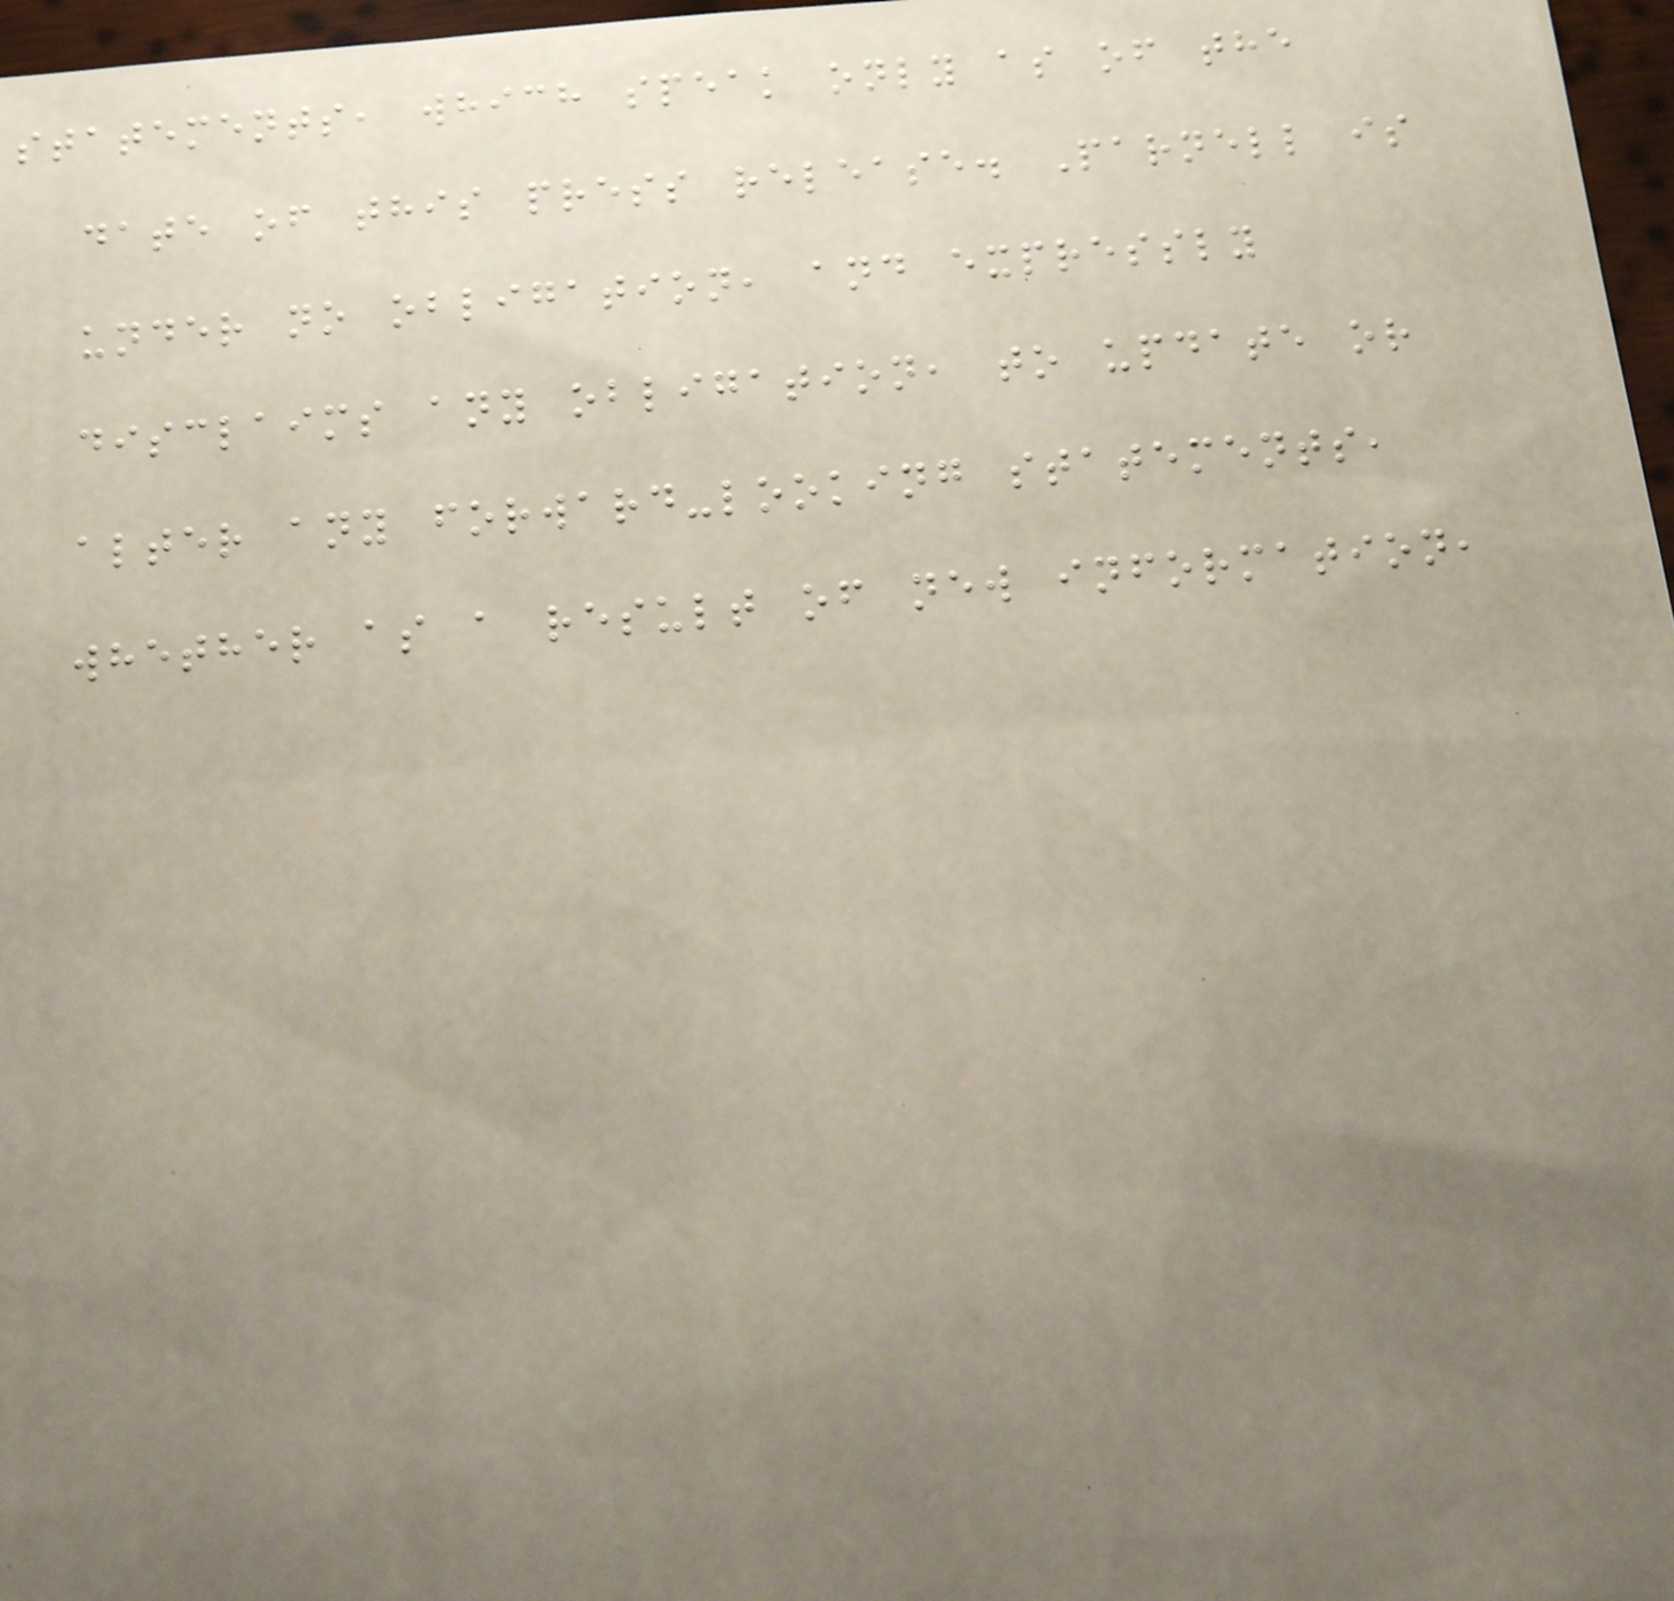statements, which speak only as of the
date of this press release. Parnell is
under no obligation, and expressly
disclaims any obligation, to update or
alter any forward-looking statements,
whether as a result of new information,
